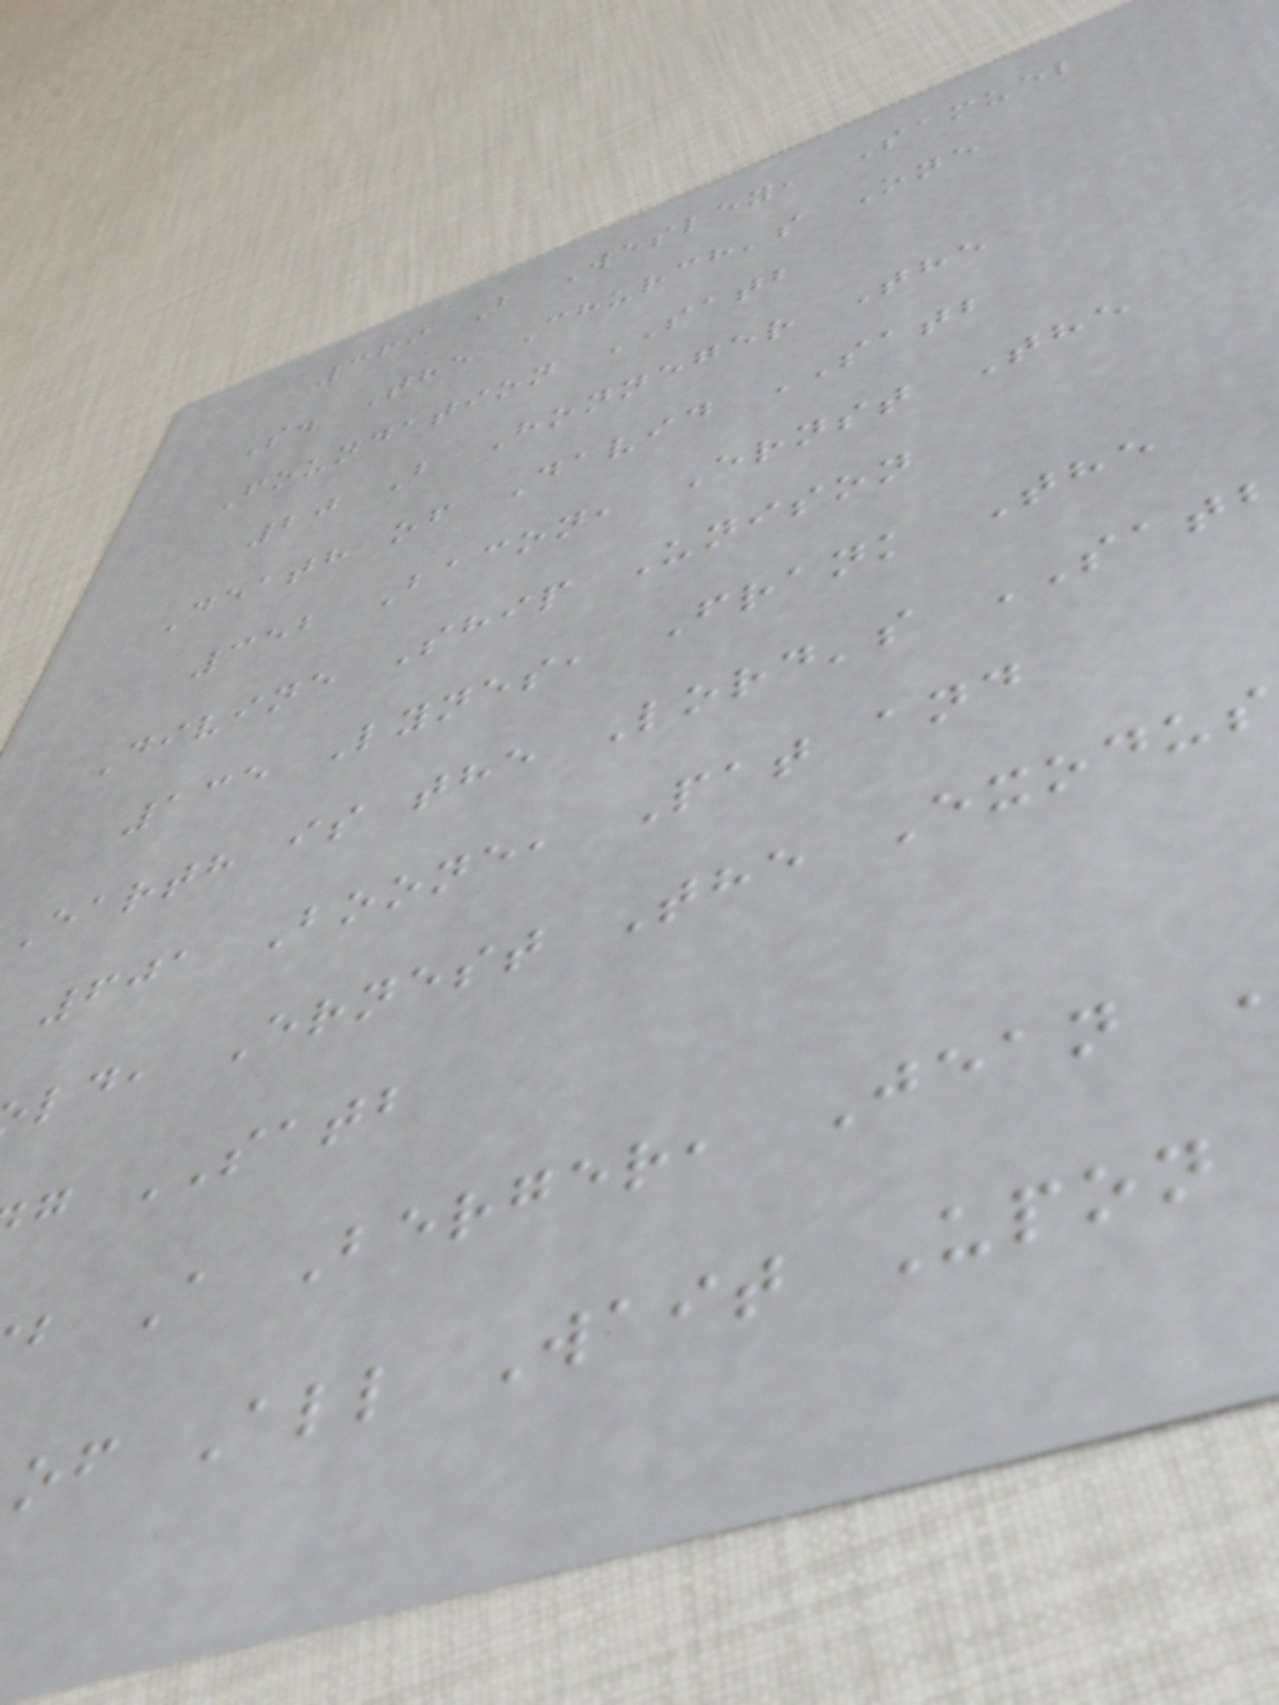369 B Wesley, Samuel
S. The Church's One
Foundation SATB
20 B Honneger The
Death of David SATB
352 Bacon, Ernst The
Divine Ship Unison
135 Lynes, Frank The
Earth is the Lord's SAT
601 Boone, Pat and
ld, Ernest The Exodus
g SATB
b A Berger, Jean
of All Wait Upon
